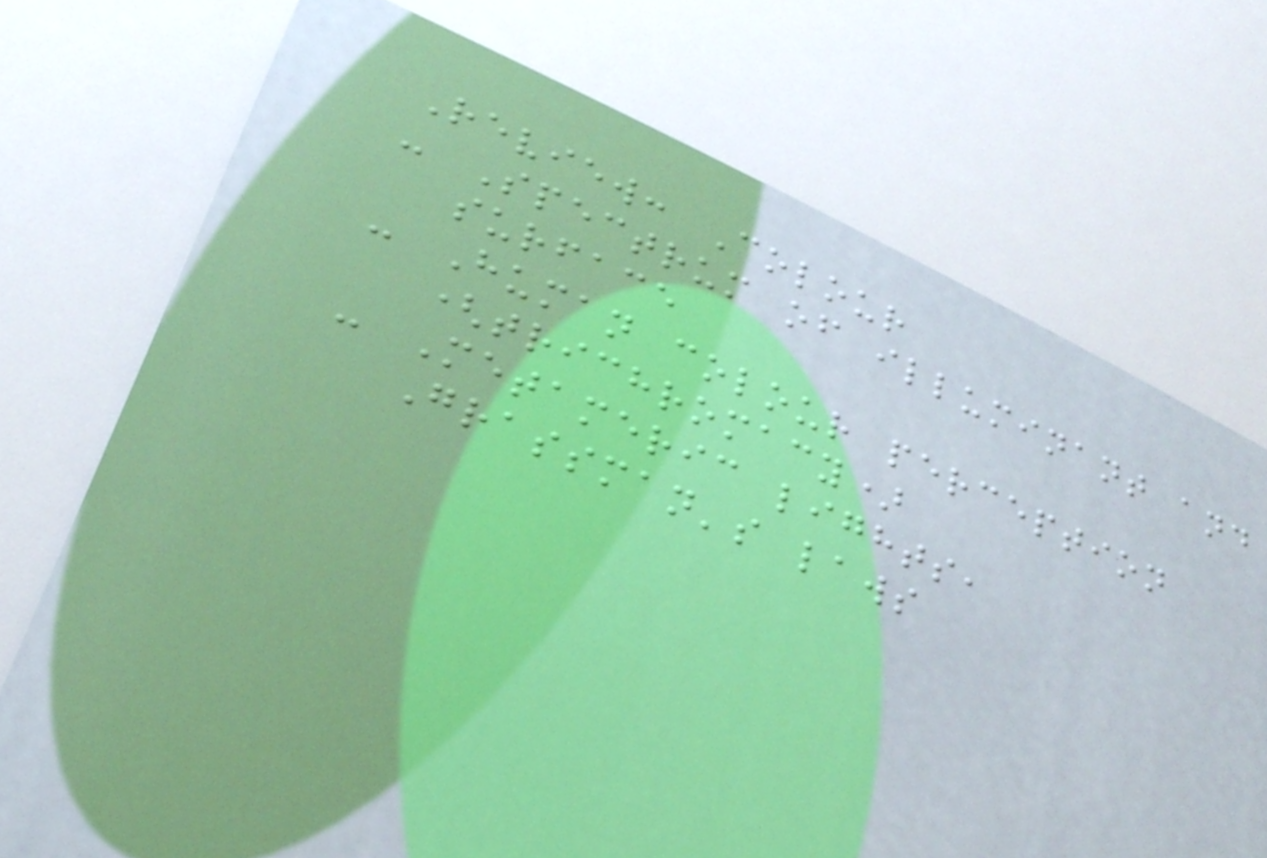Review: Colour
- Spectrum of illuminant and
surface
- Human colour perception
(trichromacy)
- Metameric lights,
Grassman's laws
